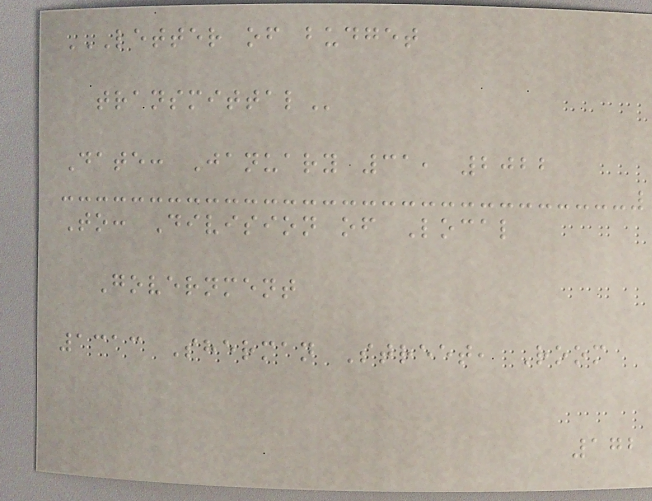LETTER OF BUDGET
TRANSMITTAL
Date: January 31, 2022
To: Division of Local
Government
1313 Sherman Street, Room
172
